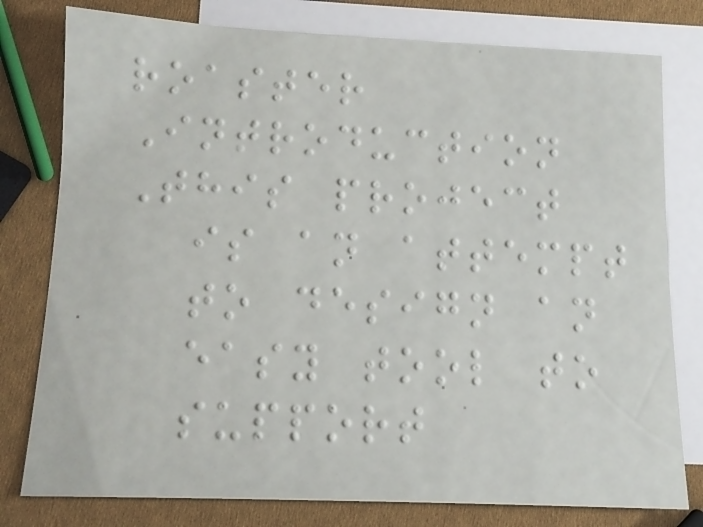roaster
Introduction
This project
is an attempt
to design an
easy tool to
support
